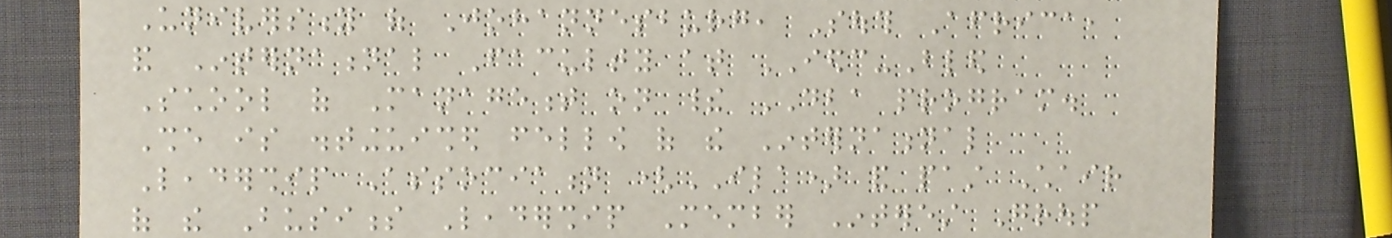University of Johannesburg, South Africa,
and International Faculty at IEDC-Bled
School of Management on their DBA program.
She is distinguished fellow of the International
Leadership Association (ILA) and past Chair
of the Business Leadership Member Interest Group
